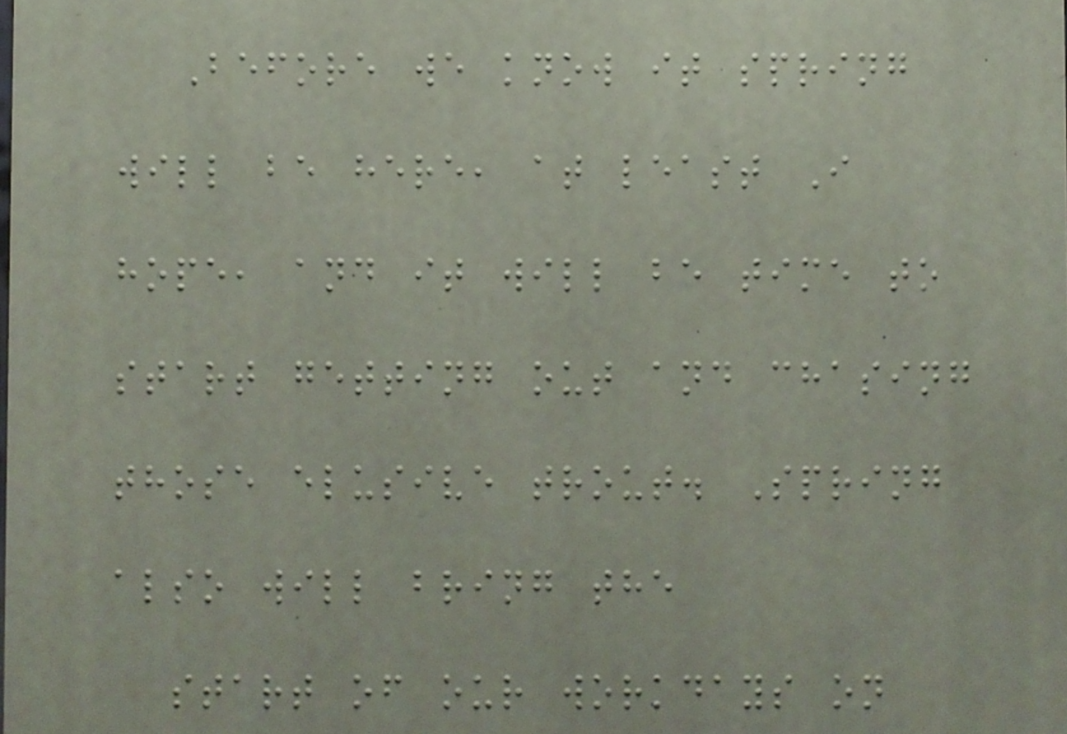Before we know it spring
will be here, at least I
hope, and it will be time to
start getting out and chasing
those elusive trout. Spring
also will bring the
start of our workdays on
